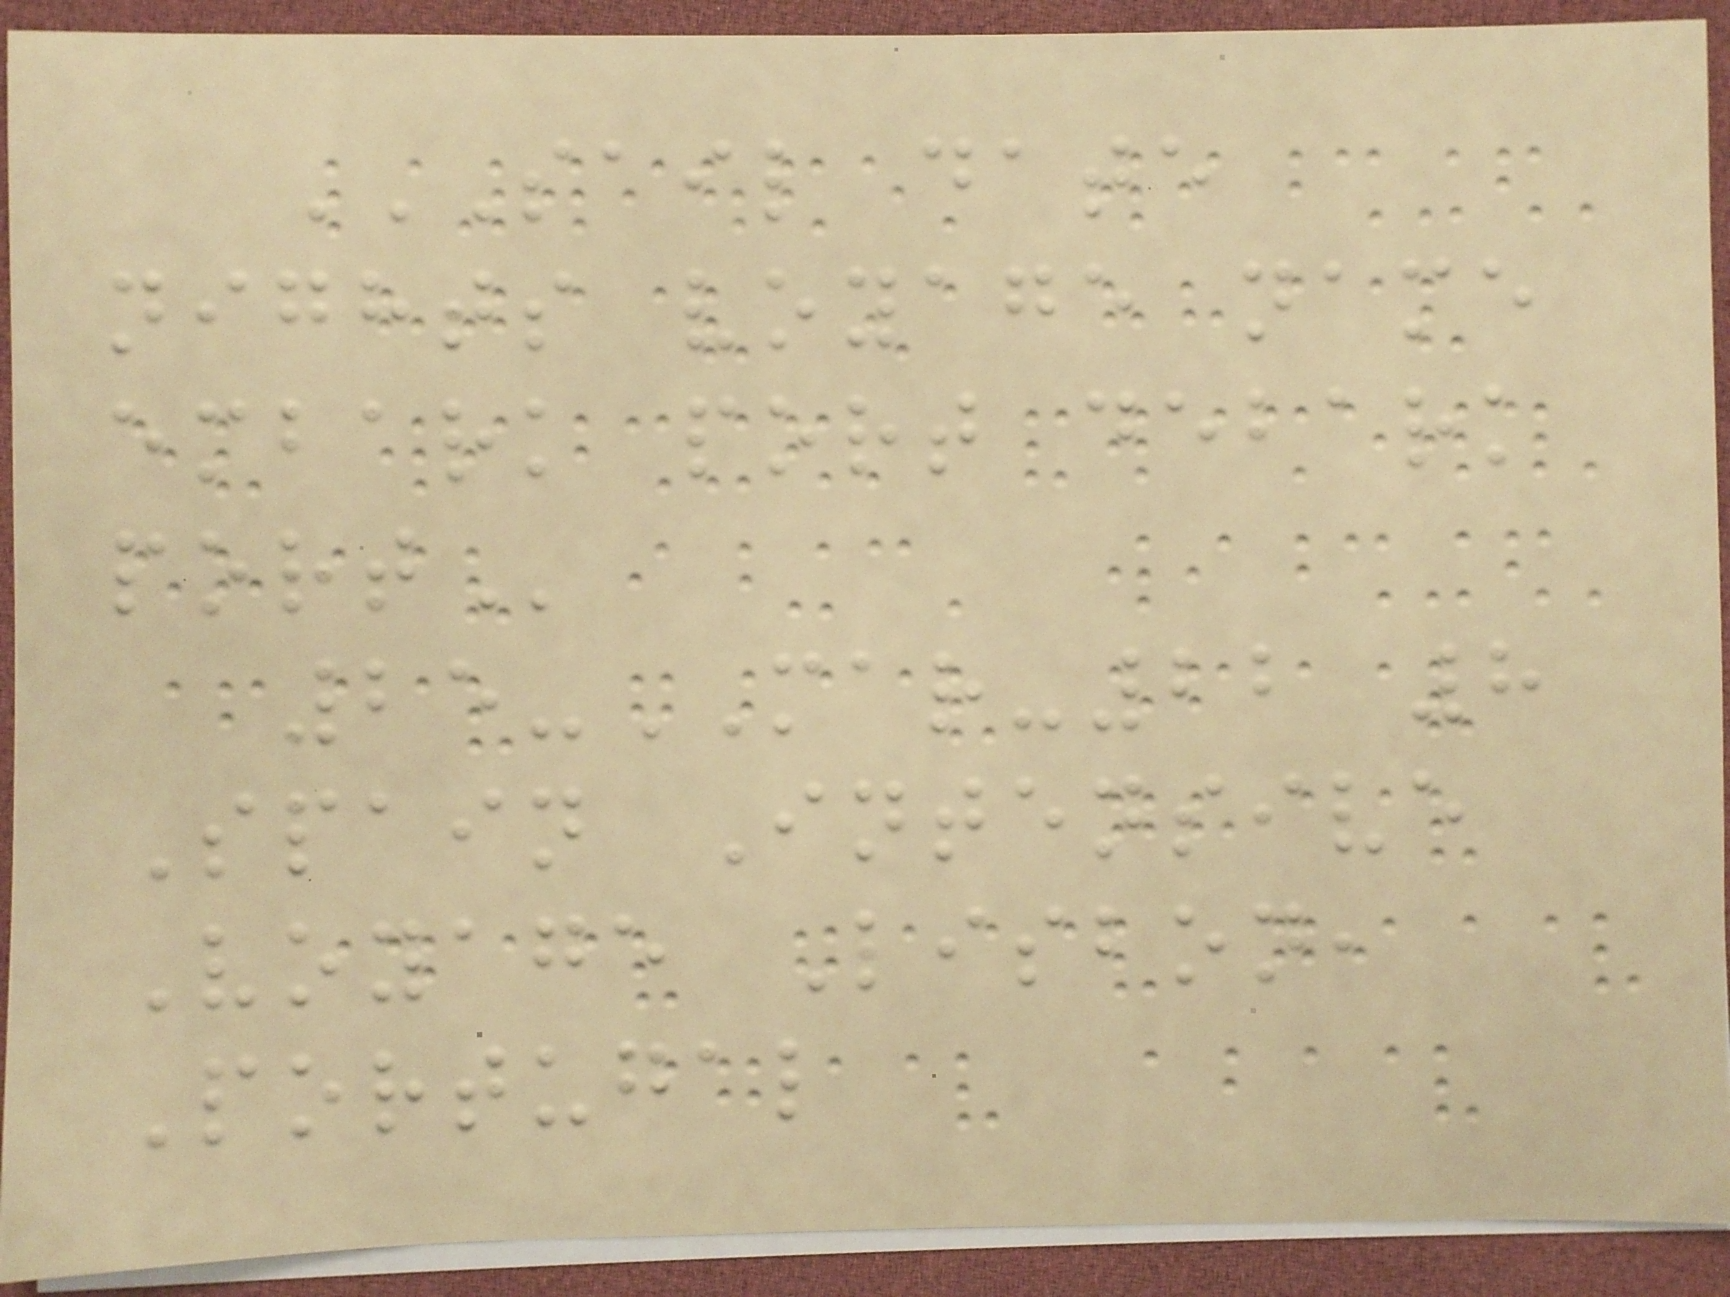SAIL DATE
NIGHTS VOYAGE NAME
EMBARK PORT DEBARK
PORT
25-MAR-22 8
Spain Intensive
Voyage Lisbon,
Portugal
